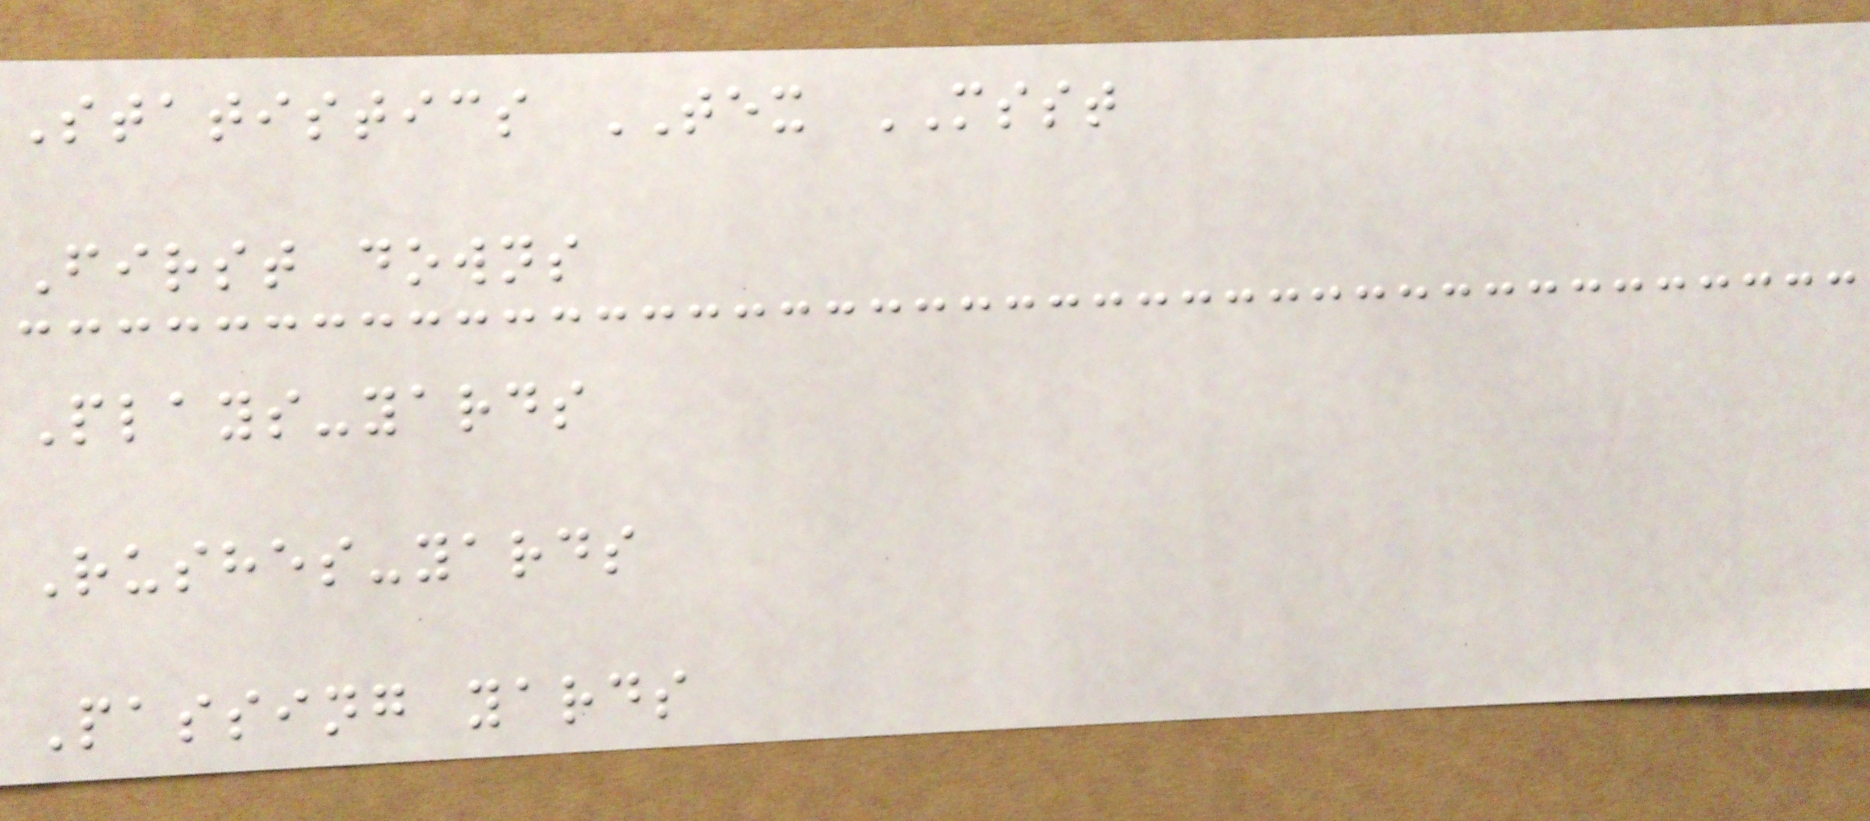Statistics TEX MSST
First downs
Plays-yards
Rushes-yards
Passing yards
